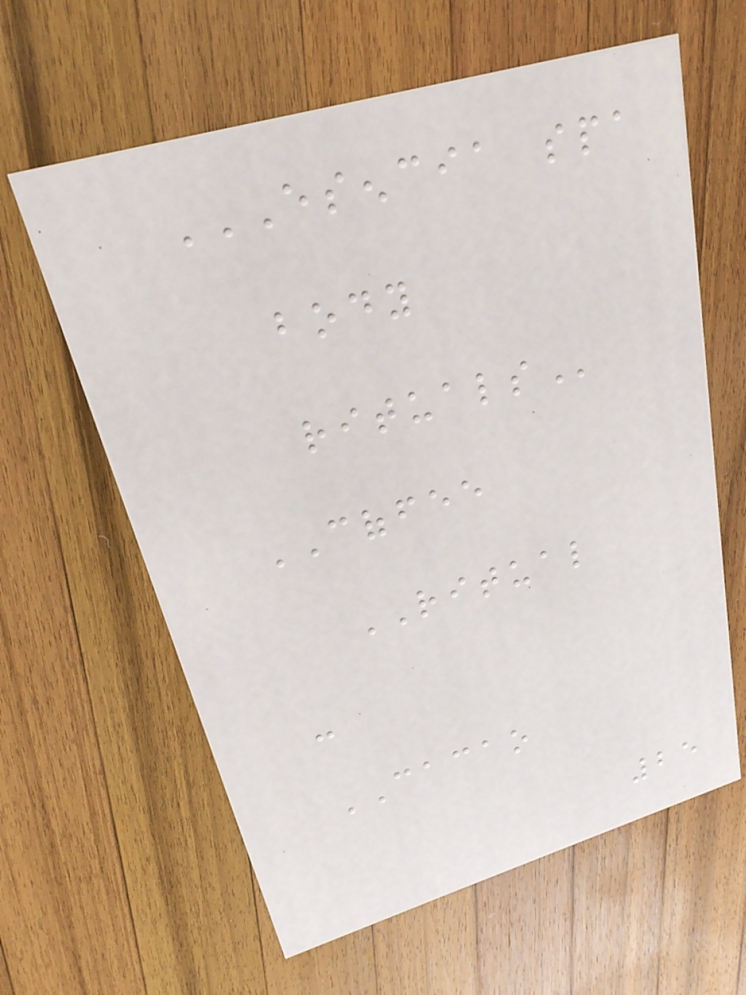ESENCIA SPA
BODY
RITUALS
COFFEE
RITUAL
-
CACAO
25
